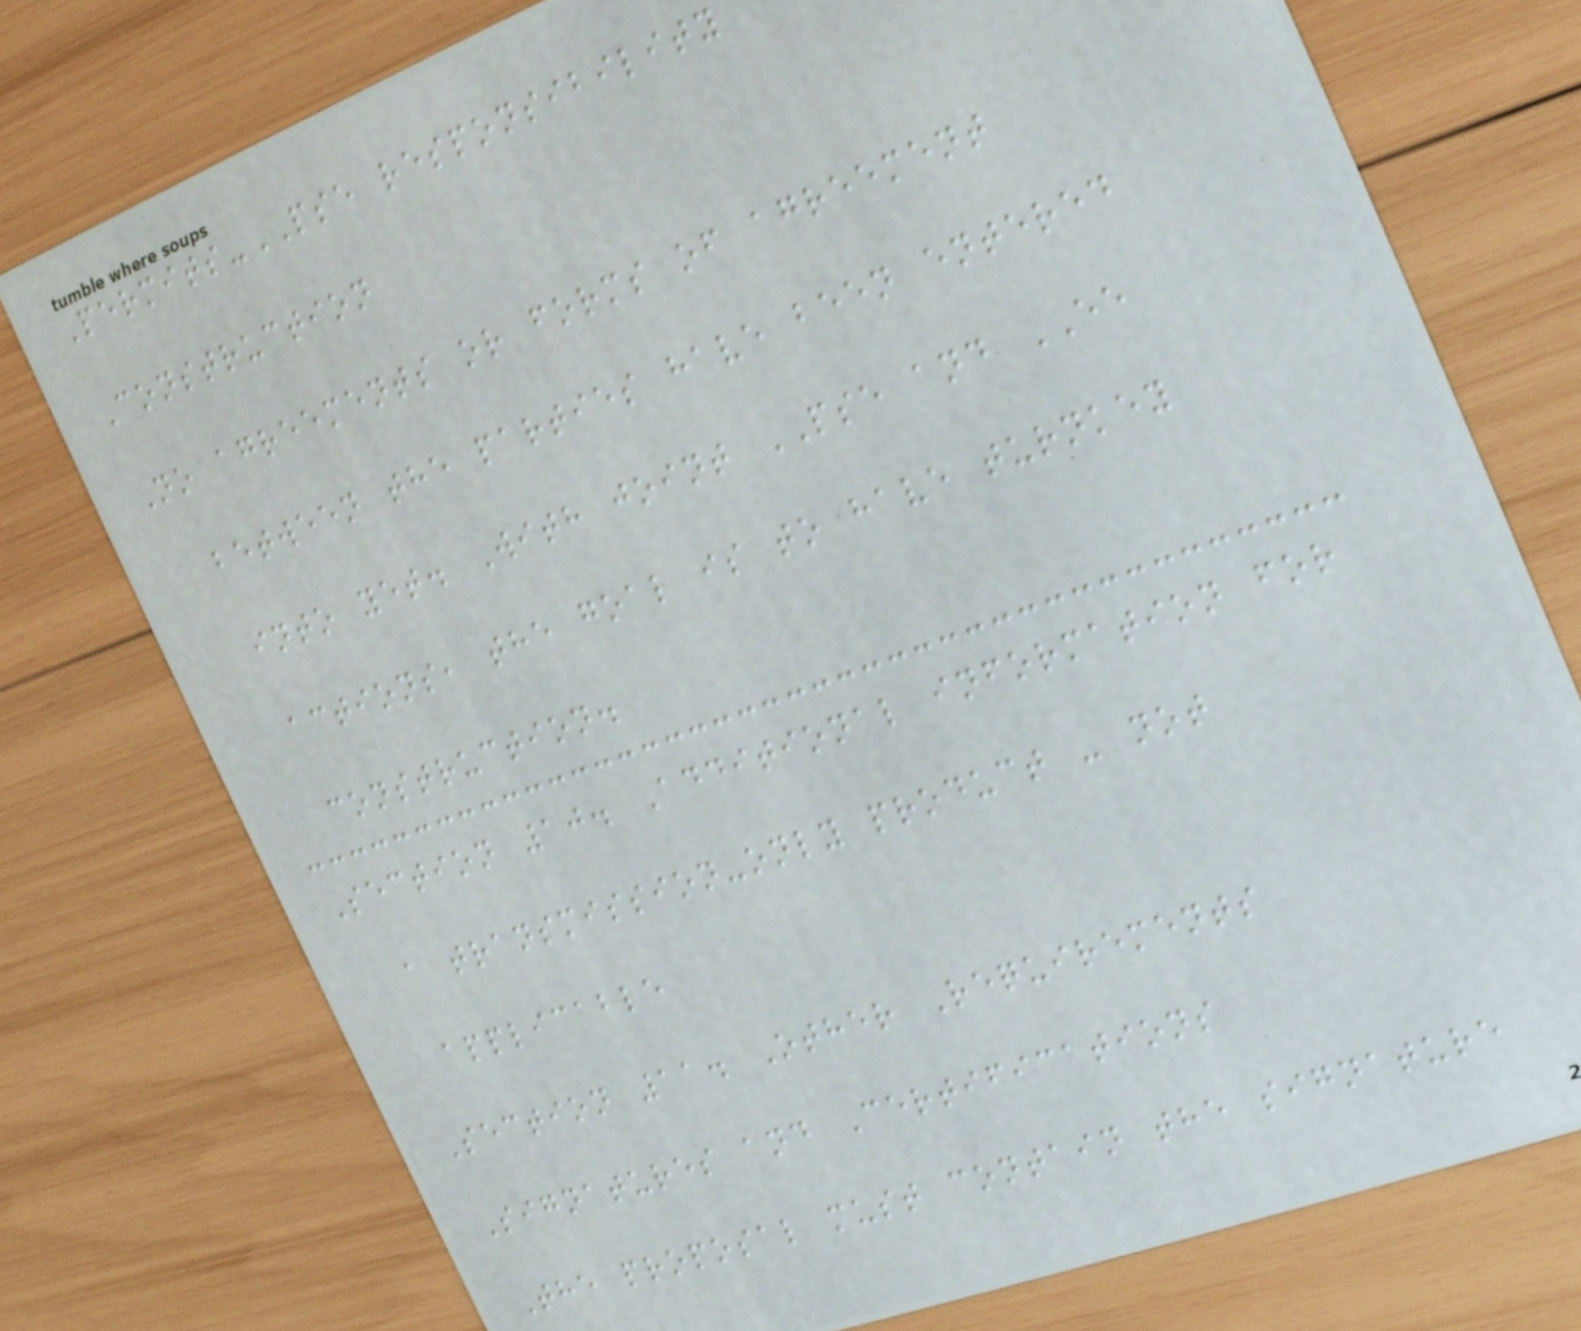Permits-PSE responsibility
Construction
No agreements or forms of agreement
between the parties have been entered
into yet. With joint PSE and EE
actions, the goal is to have turnkey
construction.
Section 10. Additional information for
a transmission-only product - not
applicable
Section 11. Other Requirements
Signatures and Certifications
The proposal must contain the signature
